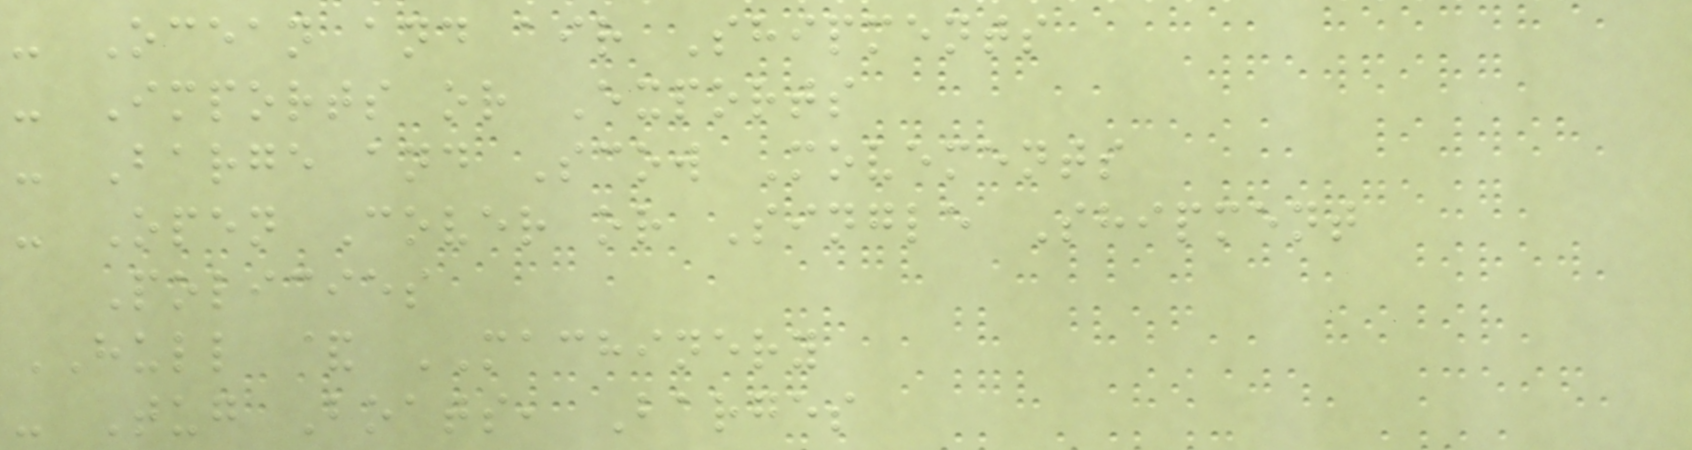- Ocean and air Shipments
- Imports or Exports
- Barge and Scow Movements
- Open Cover or Single Shipment
Policies
HULL & MACHINERY
- Tug Boats, Barges
